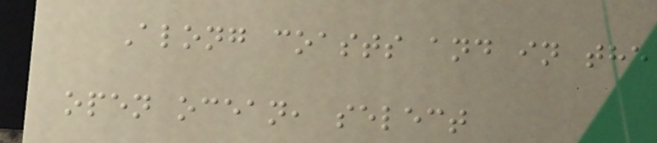Along coasts and in the
open ocean, select
